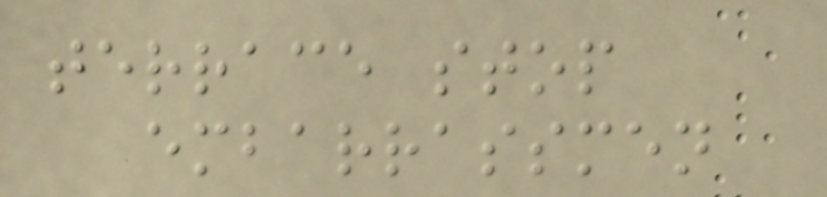terrace stop
embarrassmen
